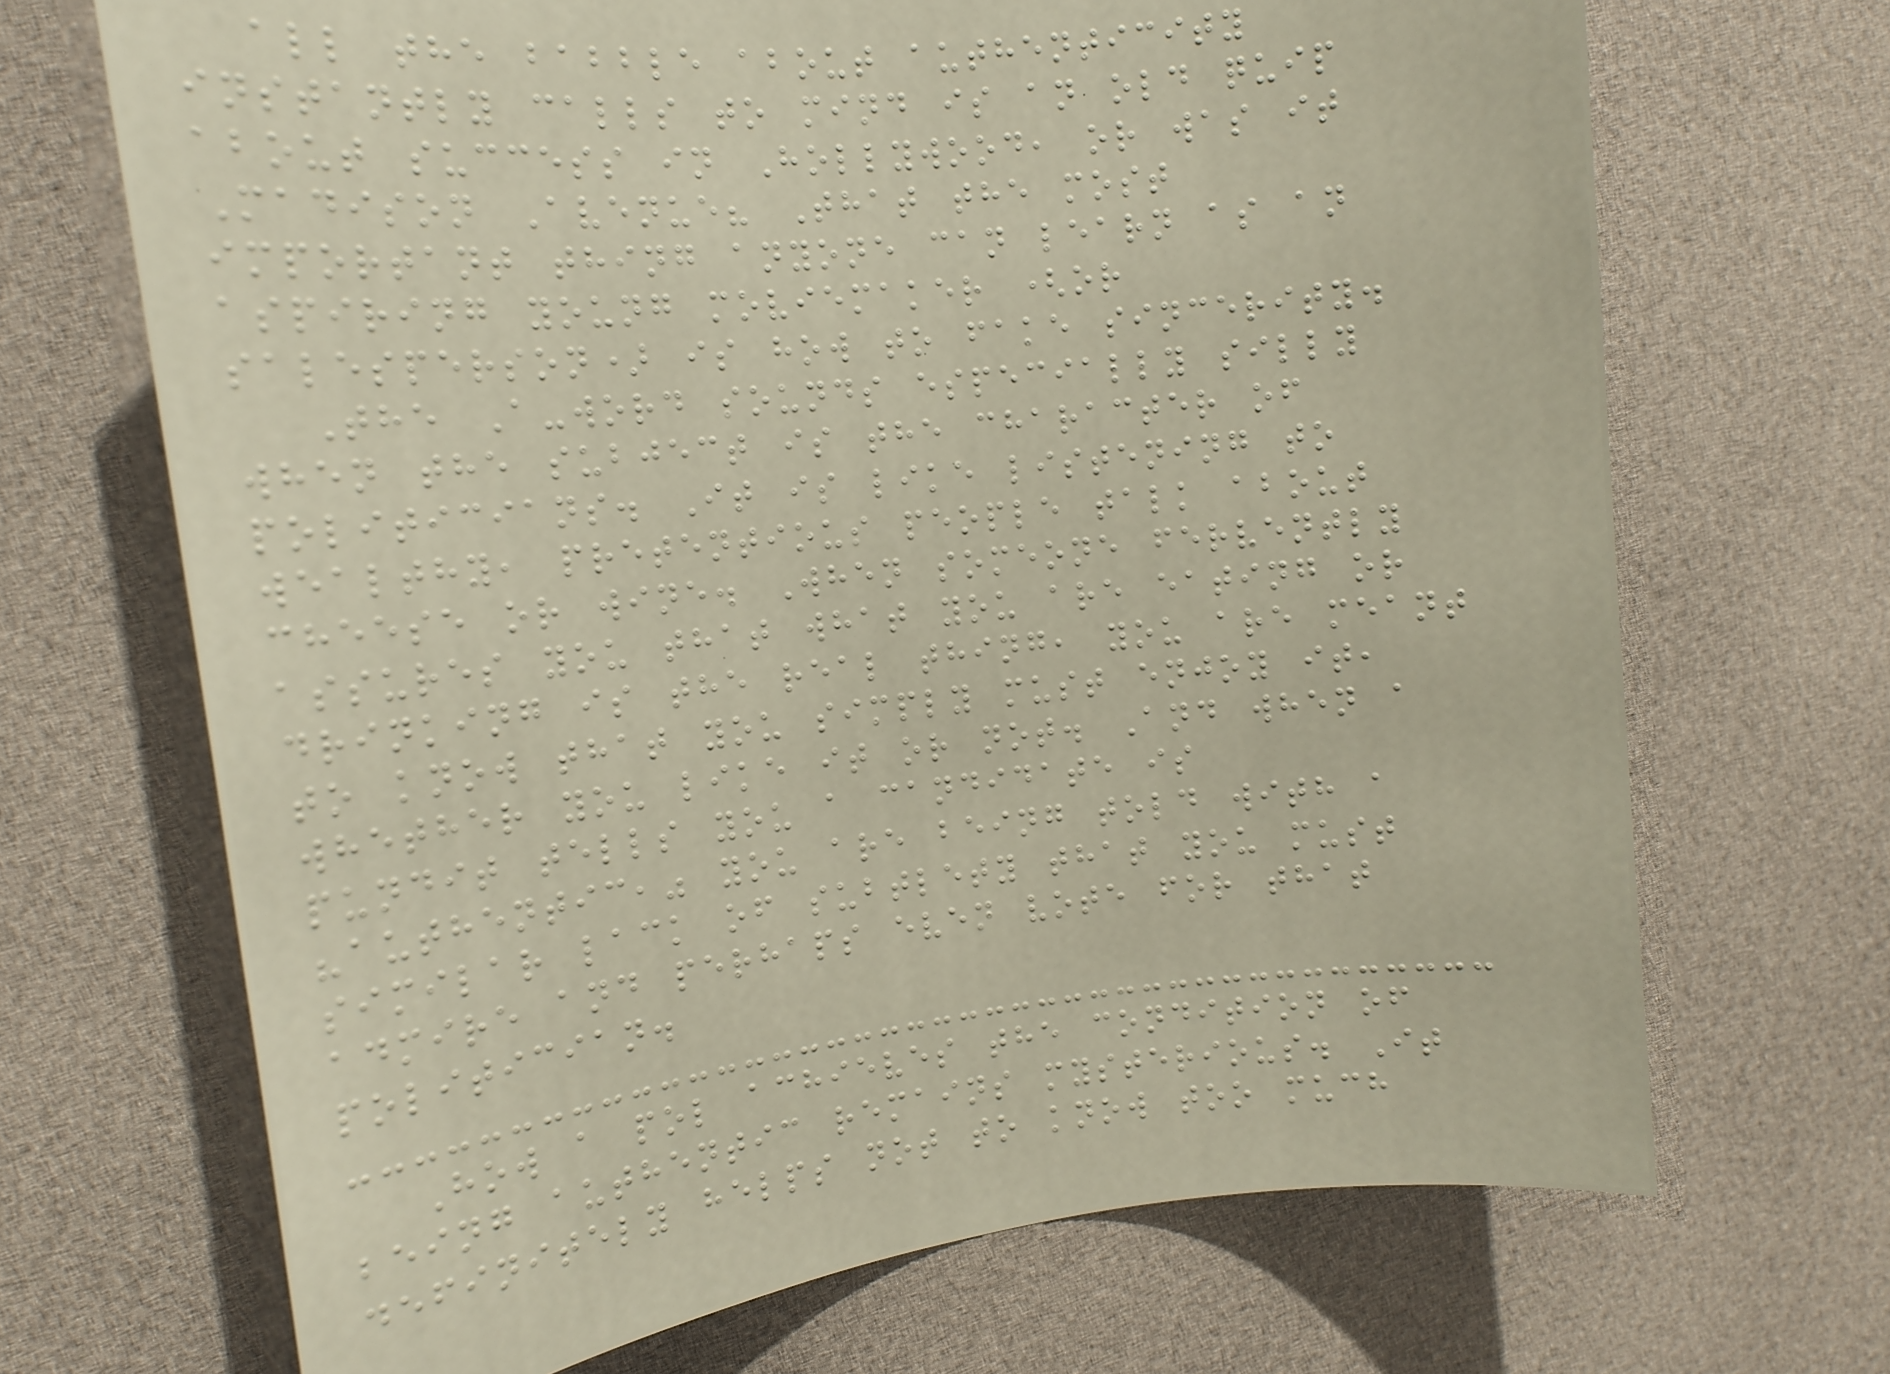all the babble about authenticity
instantly calls to mind is an old quip
about success in Hollywood, or was it
Madison Avenue? That the most
important thing anyone can learn as an
aspiring young moviemaker (or
salesperson) is how to fake sincerity.
The A-word sounds especially silly
when the subject is the character of
politicians. It is like listening to
wealthy, pretentious people talk about
cheese or wine. When someone fervently
assures you that what you are eating or
drinking is the real thing, you are meant
to know that you simply must enjoy it,
whether you like it or not. And when a
pundit tells you a candidate is
"authentic," you are being told with a
similar lack of subtlety that you must
admire and perhaps even vote for that
politician.
How a pol achieves the condition of
being authentic remains mysterious. It
definitely helps not to know too much
